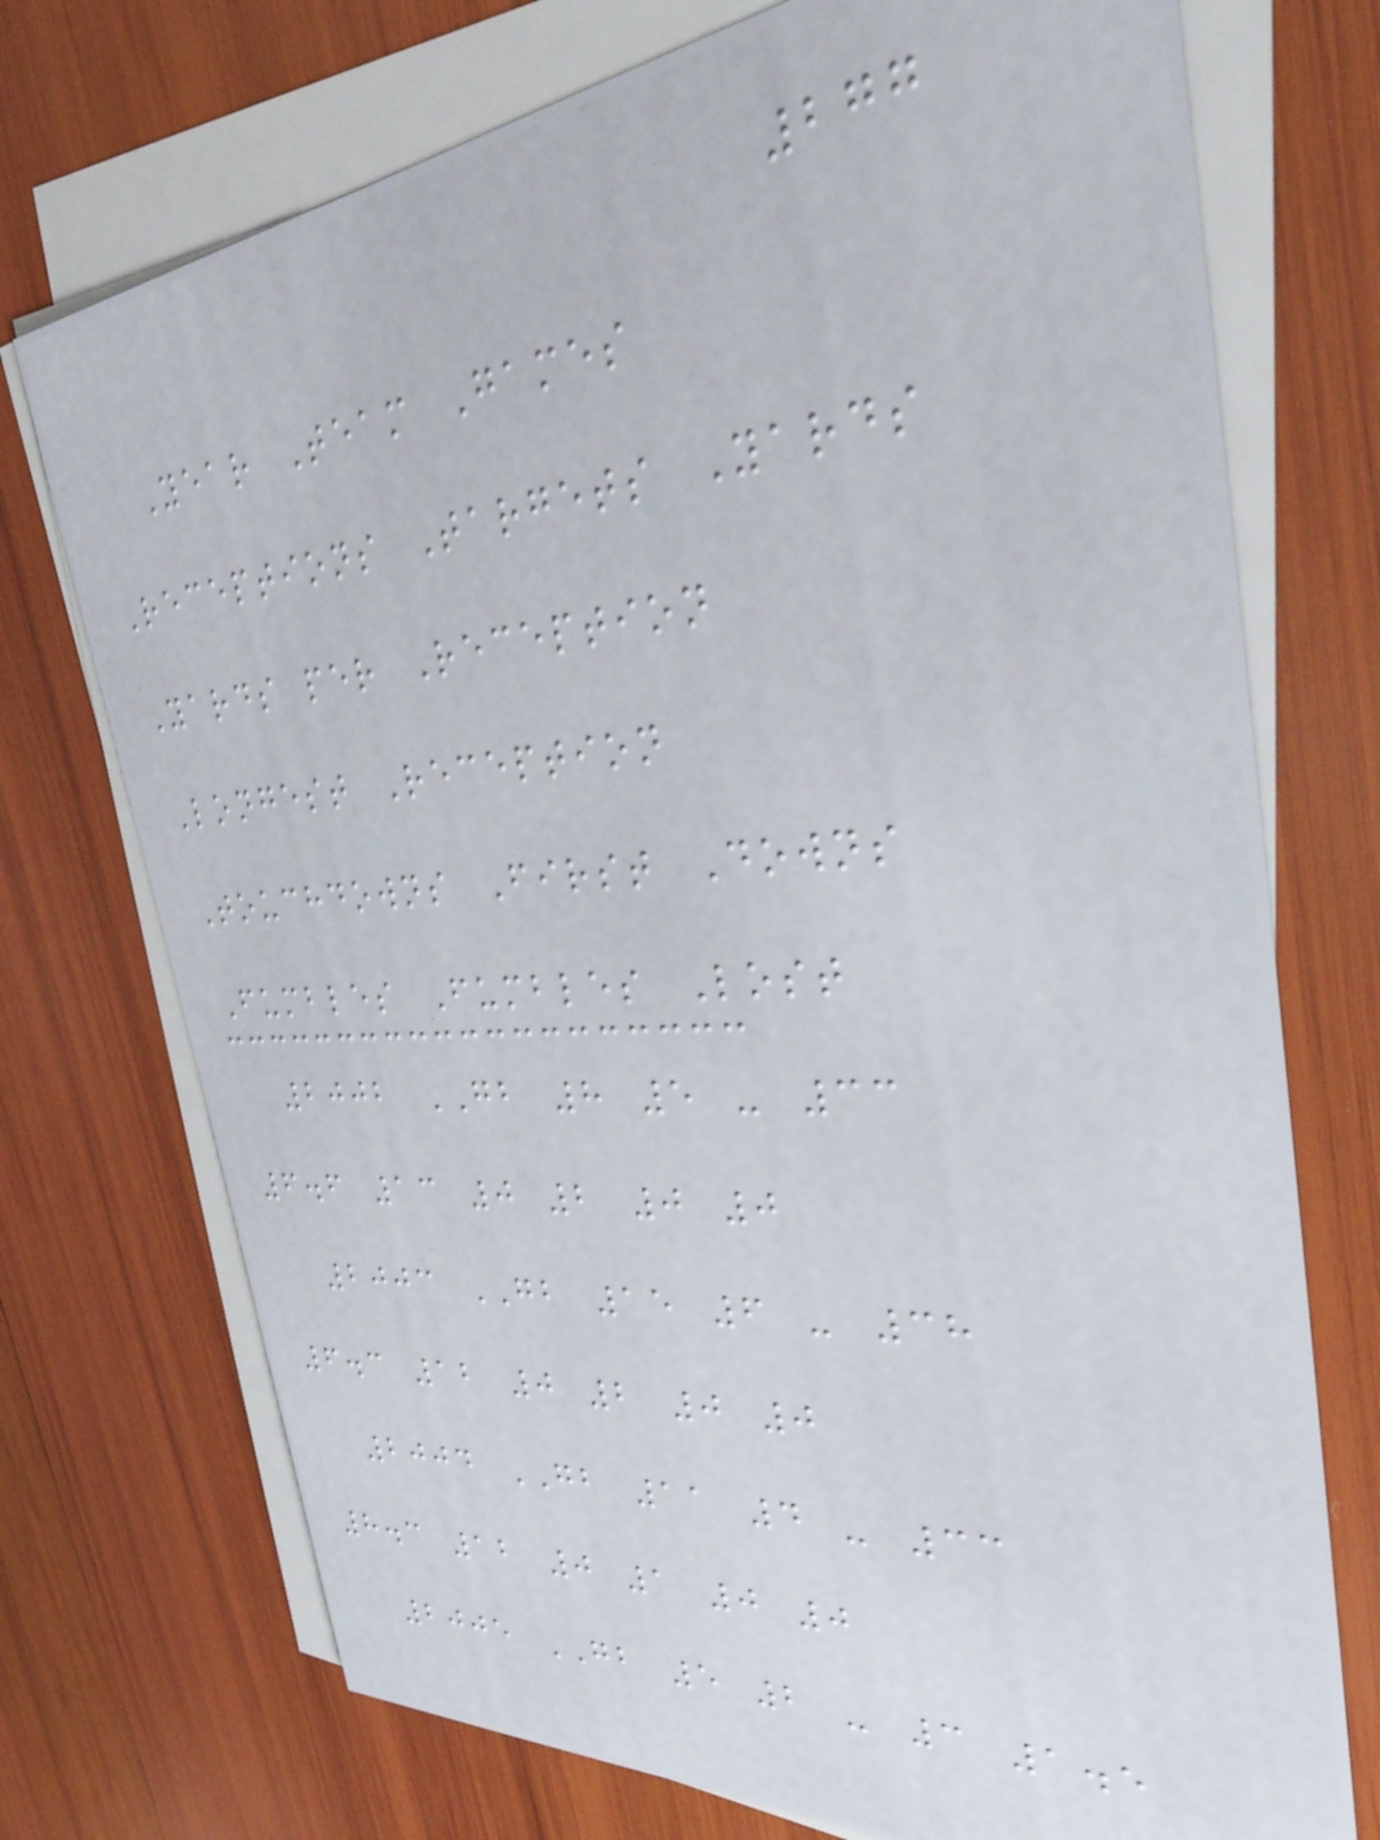277
Year Team Games
Receptions Targets Yards
Yards per Reception
Longest Reception
Touchdowns First Downs
Fumbles Fumbles Lost
2002 GB 8 5 - 33
6.6 13 0 2 0 0
2003 GB 15 6 - 38
6.3 12 0 2 0 0
2004 GB 11 4 - 33
8.3 12 0 1 0 0
2005 GB 5 2 - 3 1.5
